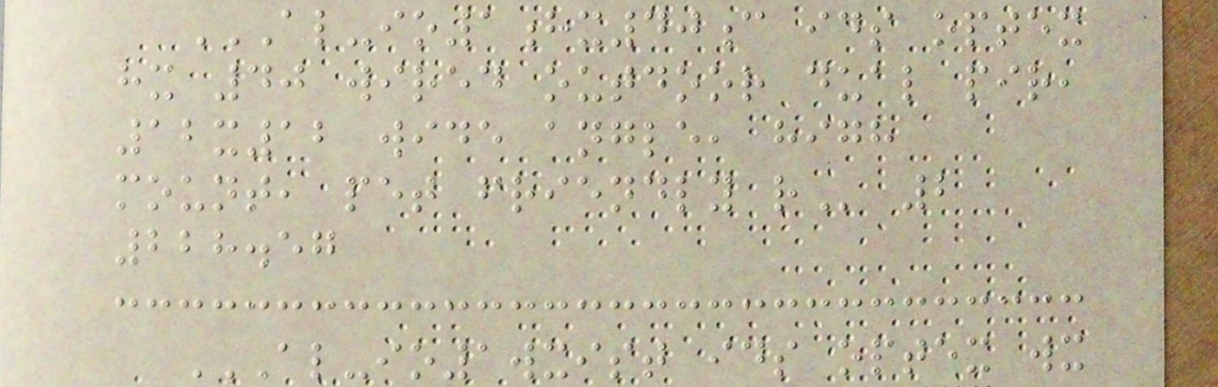AL-IO1HX40C IDS OPTEX
HX 40 WIRED OUTDOOR DUAL PIR,
12X12 WIDE ANGLE, HIGH
MOUNT, PET FRIENDLY R 2
228.57
AL-IO1WXIST IDS OPTEX WX
